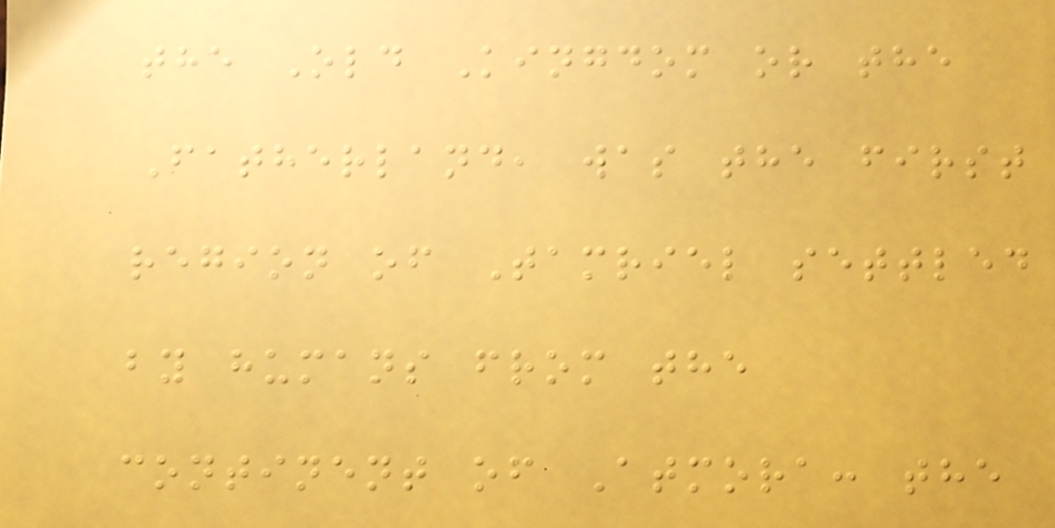the Old Kingdom or the
Fatherland, was the first
region of Tamriel settled
by humans from the
continent of Atmora: the
